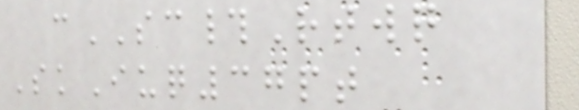cSC#Rtwq
SkIuq37pt
